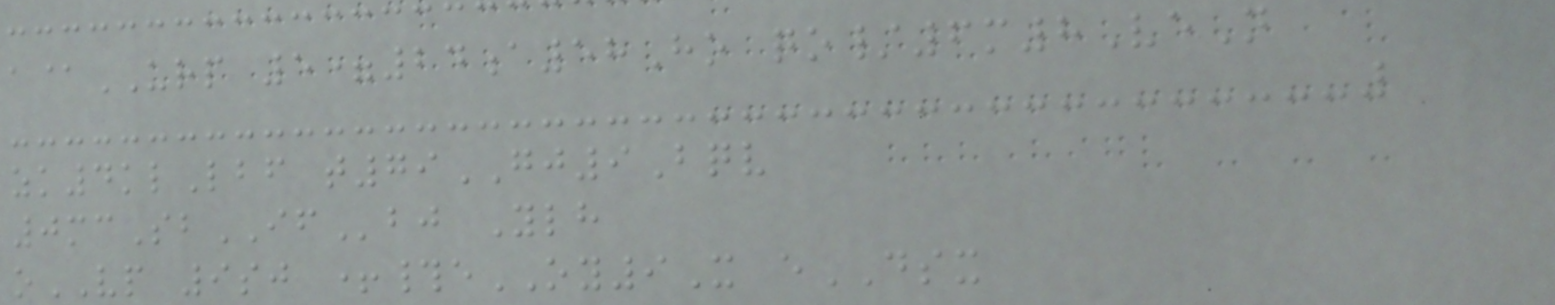a@URP 5=24a58Ho qo/6m8VeN
zk4klLbf t79GJ9Bqv
0mcSbIFbj Ylh
oVP 9sj +#eOY9X eDSX
